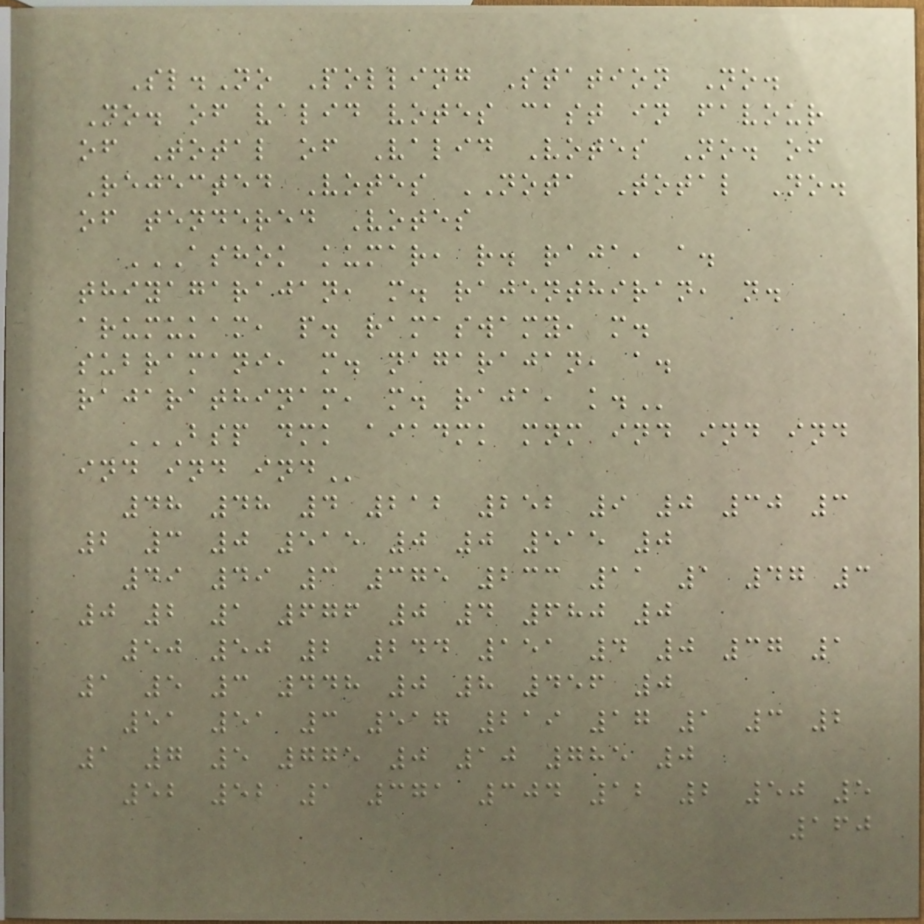Sl.No Polling Station No.
No. of valid votes cast in favour
of Total of Valid Votes No. of
Rejected Votes NOTA Total No.
of tendered Votes
ASHOK KUMAR, R. RAJA, A.
THIYAGARAJAN, M. RAJENTHIRAN, N.
ARUMUKAM, P. RAMASWAMY, M.
SUBRAMANI, M. NAGARAJAN, A.
RAJARATHINAM, M. RAJA, K.
BSP DMK AIADMK MNM IND IND IND
IND IND IND
48 48 4 212 252 9 0 30 3
2 3 0 515 0 0 515 0
49 49 3 375 233 11 1 47 3
0 2 1 676 0 4 680 0
50 50 2 244 151 4 0 37 1
1 5 3 448 0 8 456 0
51 51 3 517 219 17 1 3 2
1 7 5 775 0 10 785 0
52 52 1 371 304 12 2 50 5
160
